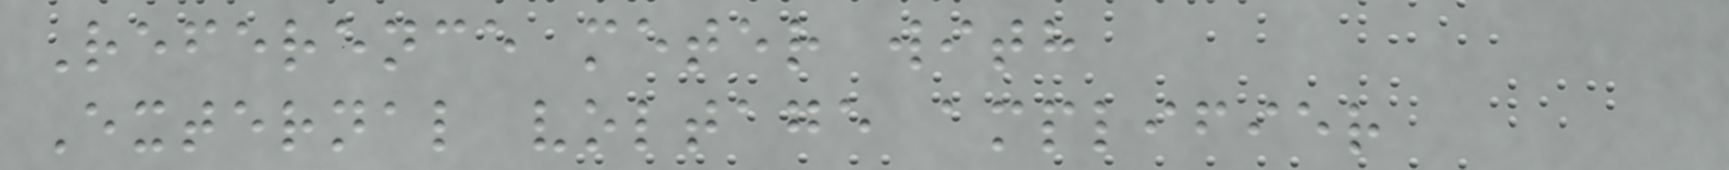Reference meter with
External voltage amplifier
